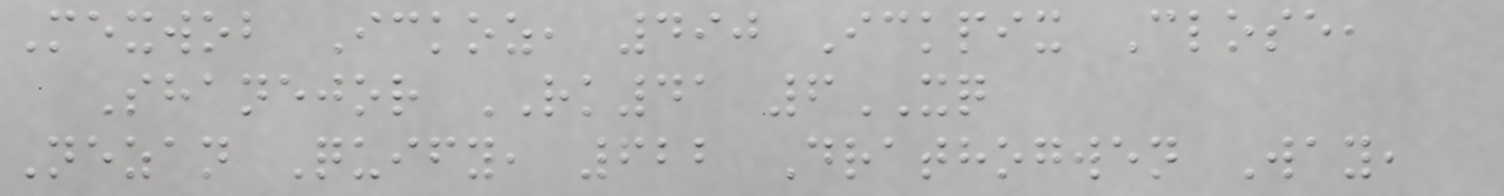Mexwob Ickoz, 490 Ickpix Close,
Shanejor RK41 6XQ
Nezan Quify, 622 Drathogwen Way,
